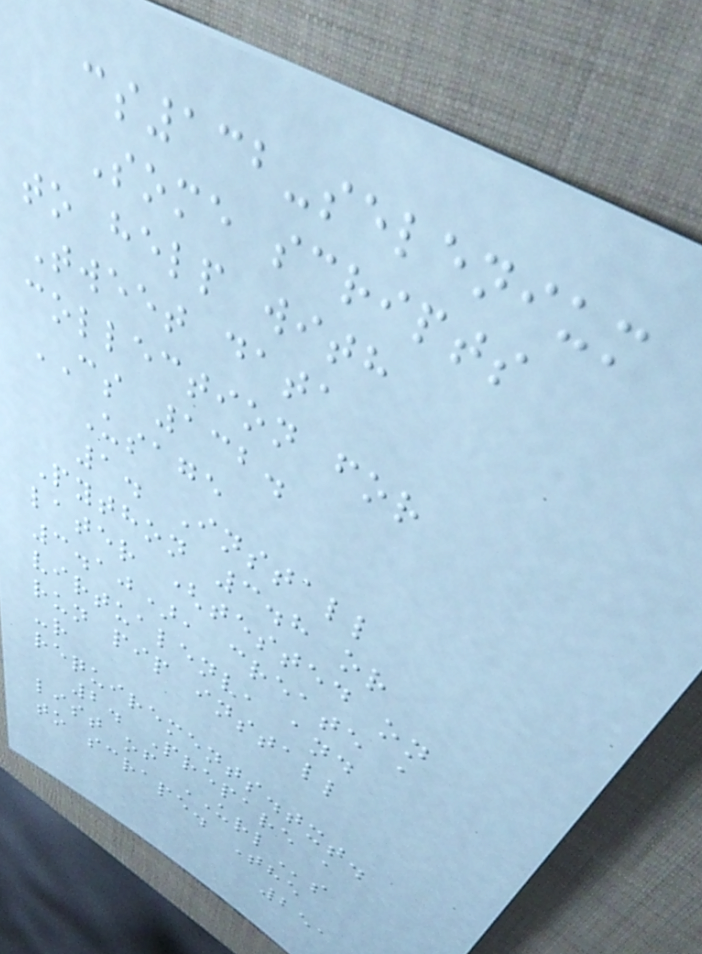cs132-selenium
Some scripts
to help with
Tweet data
collection for
CS 132.
Usage
1. Install
Python 3.8 or
later (tested on
3.10), create a
virtualenv, and
run pip install
-r
requirements.txt.
2. Prepare a
list of URLs
to scrape. The
251
